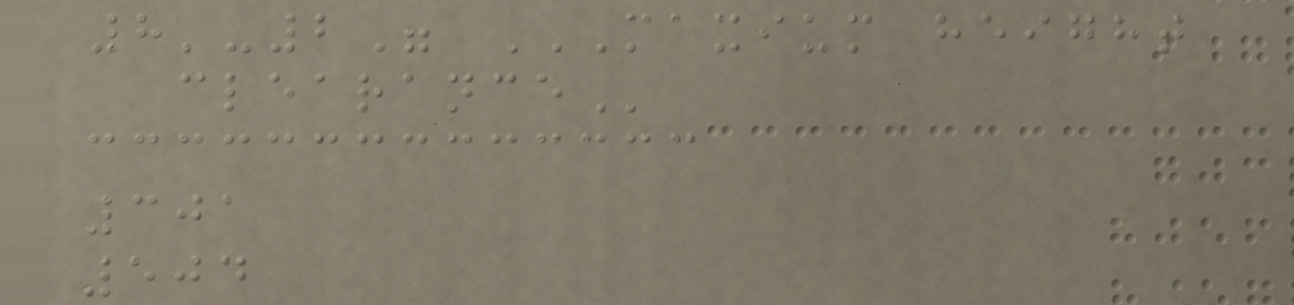8'-2" MAXIUM HEIGHT
CLEARANCE
301
504
